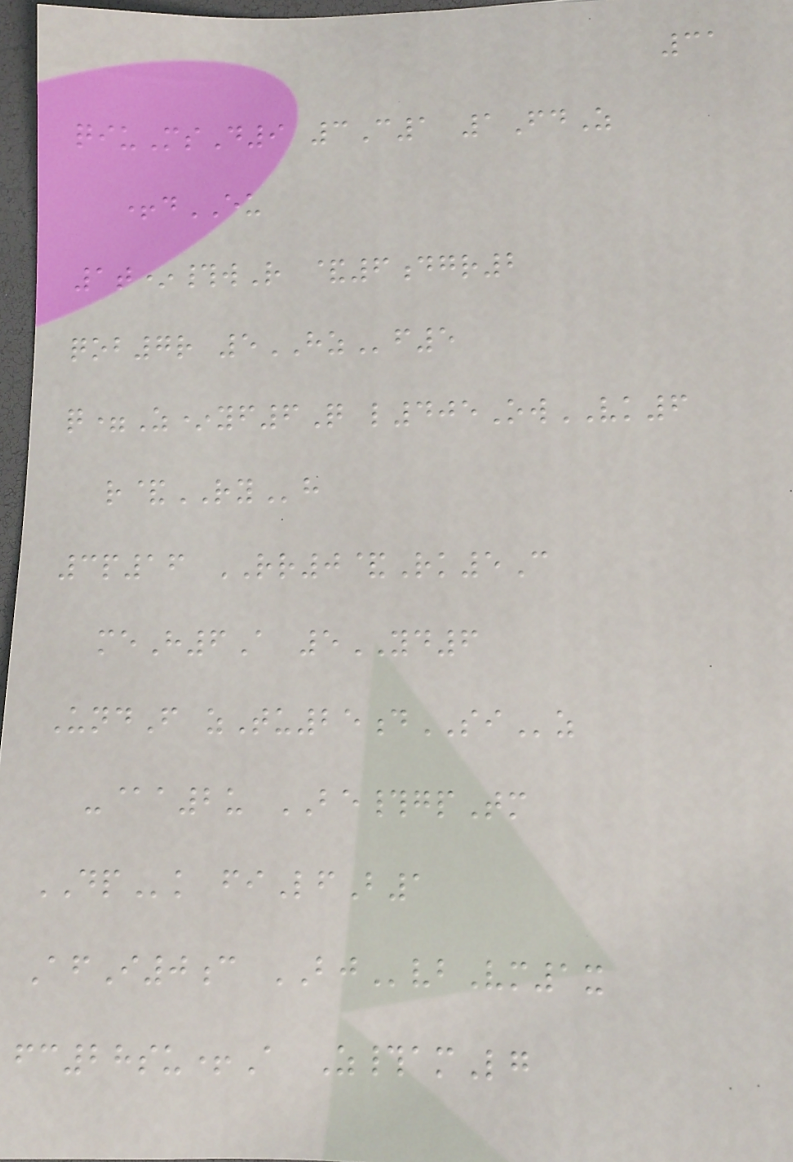31
qiuMsD9 3C1 1FdZ
+dEU
1t*#wR &6dgr2
qob7r 5HZf5
q=Z*yf6Q l405OwVK6
r&RYh
3p16 RR0&Rk5C
meH6A 5YD6
UndF zTu25dSIz
-@a2u BE#gpTm
DPk fiLfB1
AfI0c BJvbVm1x
fc28su+A Z#amLg
